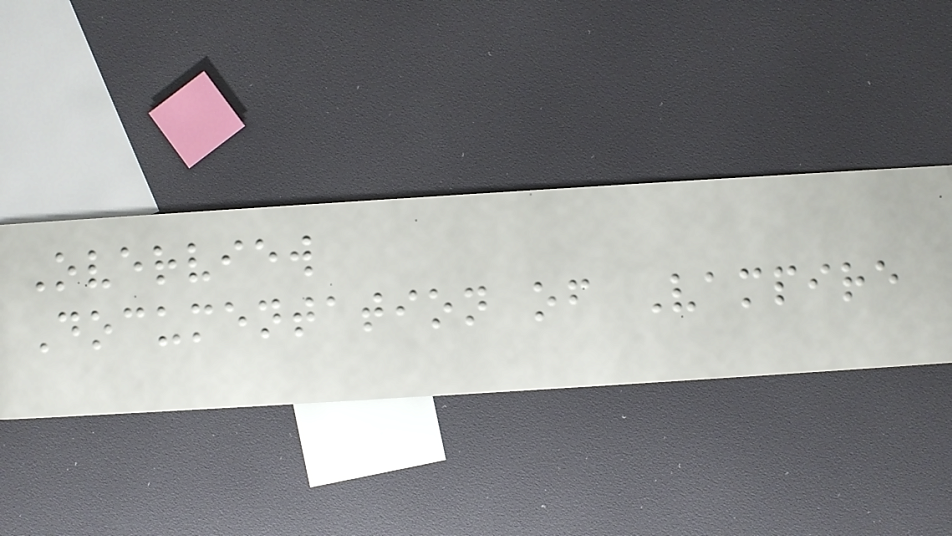Overview
Documentation of Vampire
